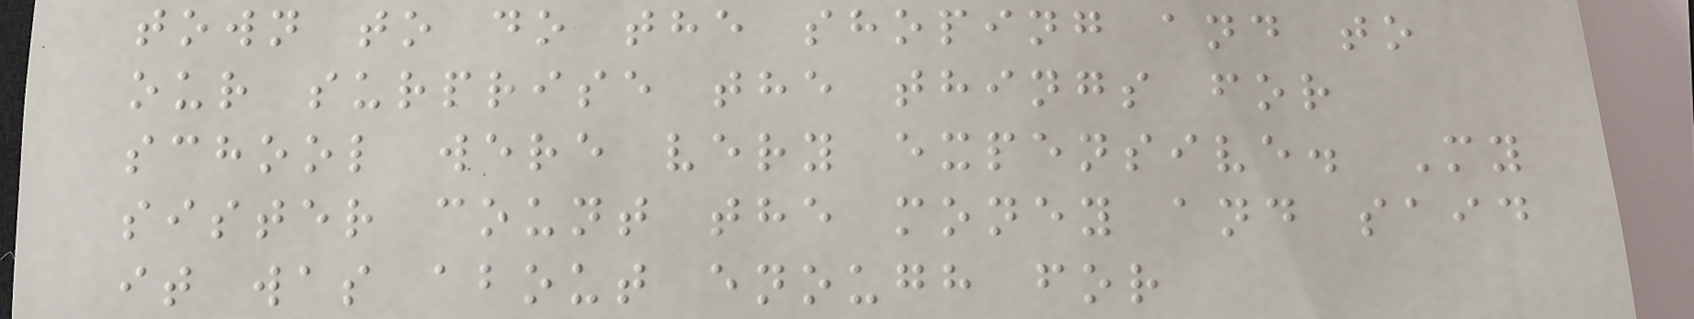town to do the shoping and to
our surprise the things for
school were very expensive. My
sister count the money and said
it was about enough for
